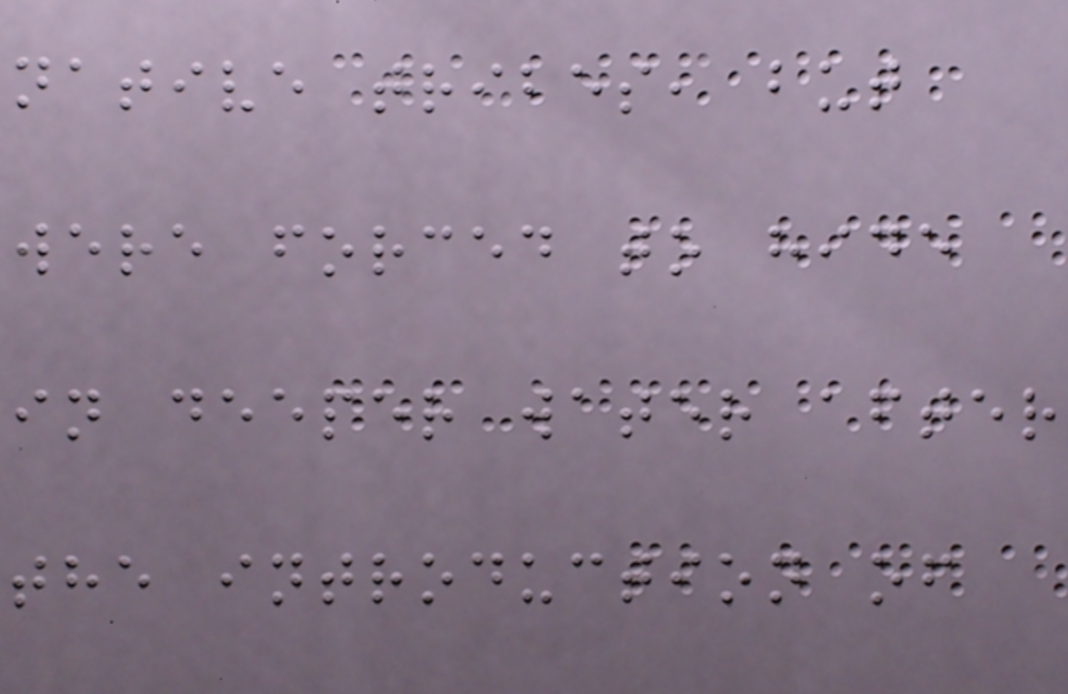native tribes, but
were forced to hide
in deeper water after
the introduction of
